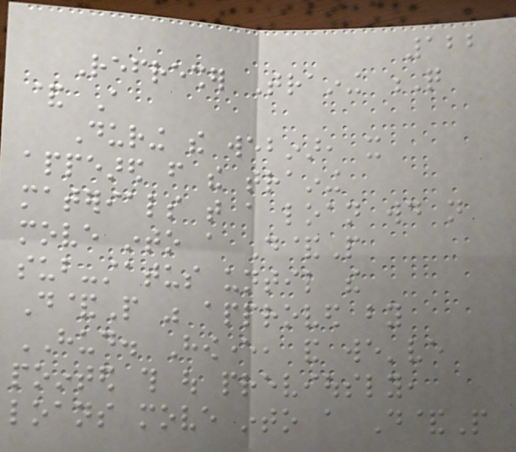122
Refresher Training Q
& A
During the webinar, it
appeared from the training
materials that a loan would not
move into a D&P
sub-status until the
D&P was approved by
HUD. However, and we've
pointed this out previously,
loans move into a D&P
